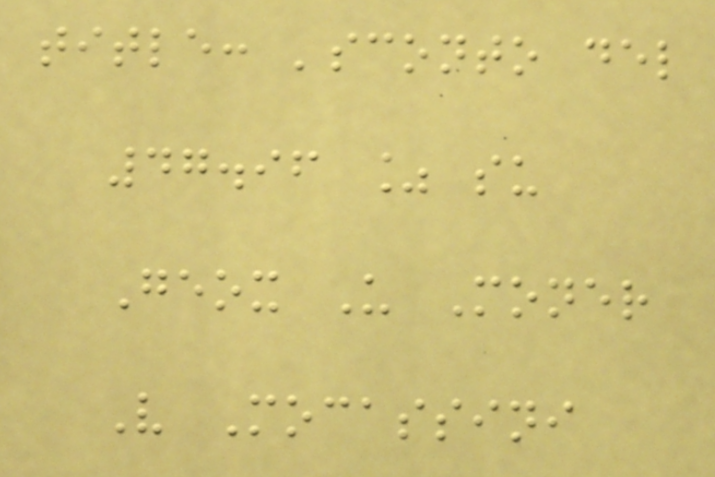title: 'sconto del
47.96 % su
Geox U Moner
V Mocassini
